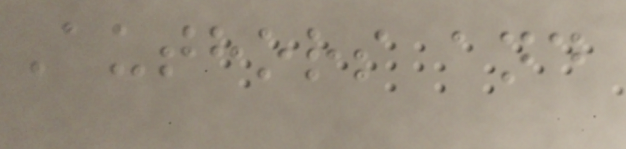Authors and
